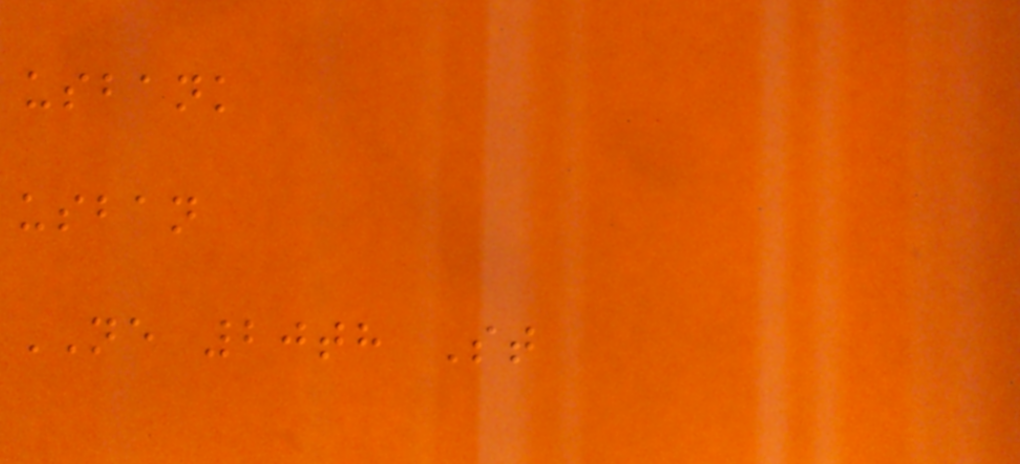usbank
usban
NE 20th St
